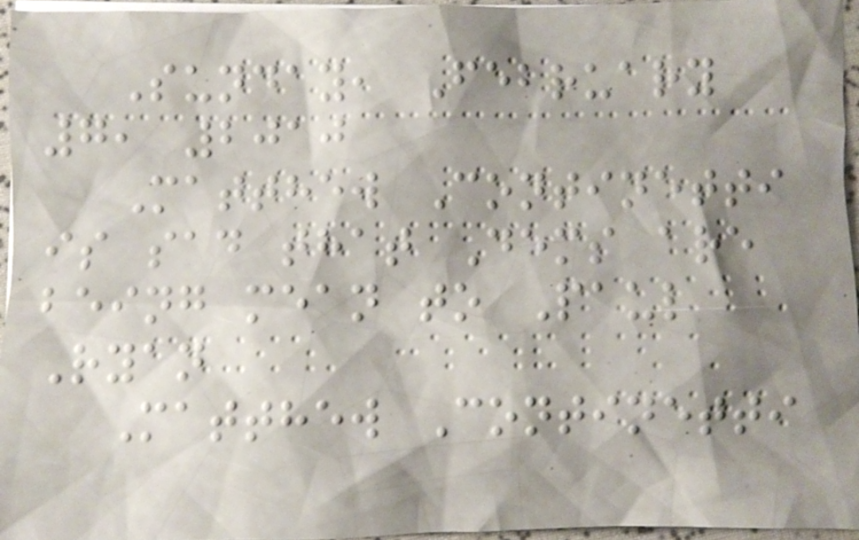Sunday, February
7, 2010
Matthew Continetti
is sad that Dems are
being mean to Paul
Ryan
Matthew Continetti
